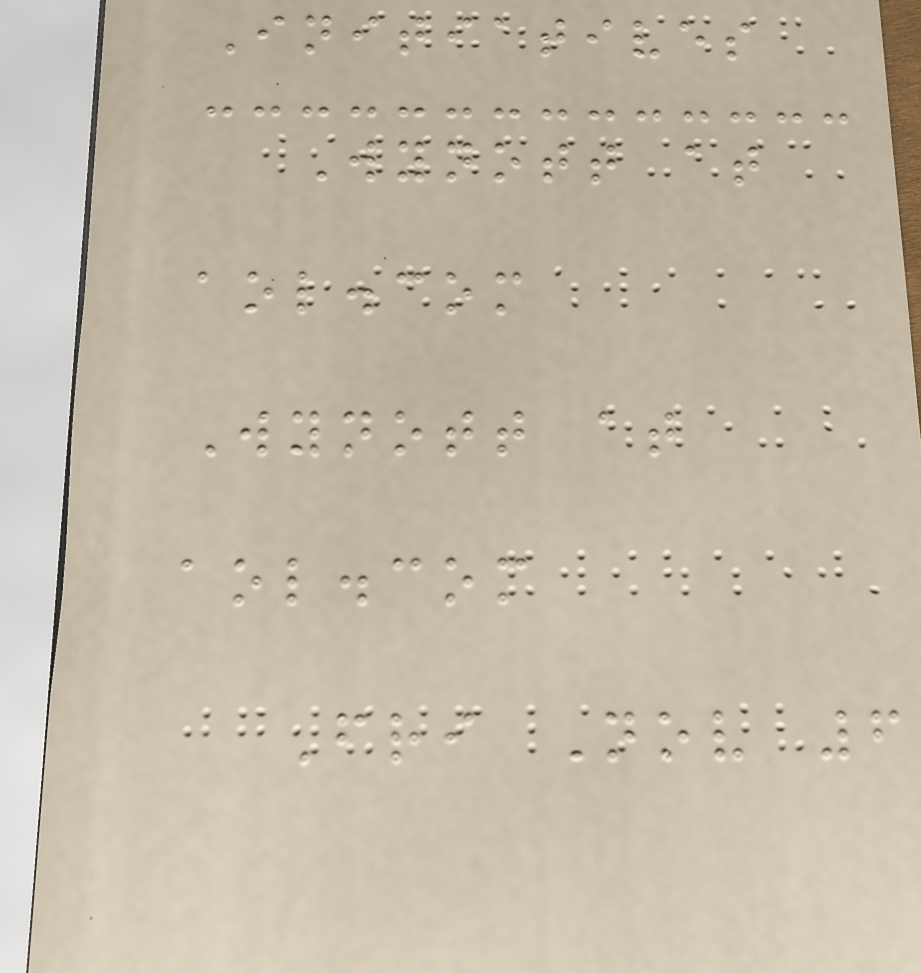Initiatives
Wynott at
aol.com
Wynott at
aol.com
Fri Nov 6
